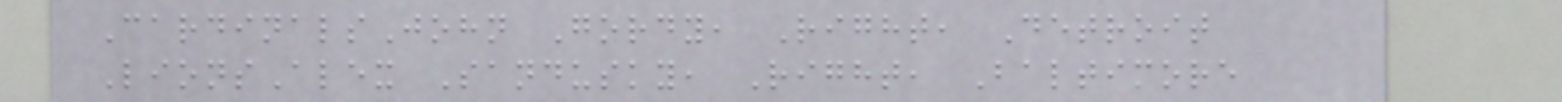CardinalsJohn Gordy, Right, Detroit
LionsAlex Sandusky, Right, Baltimore
